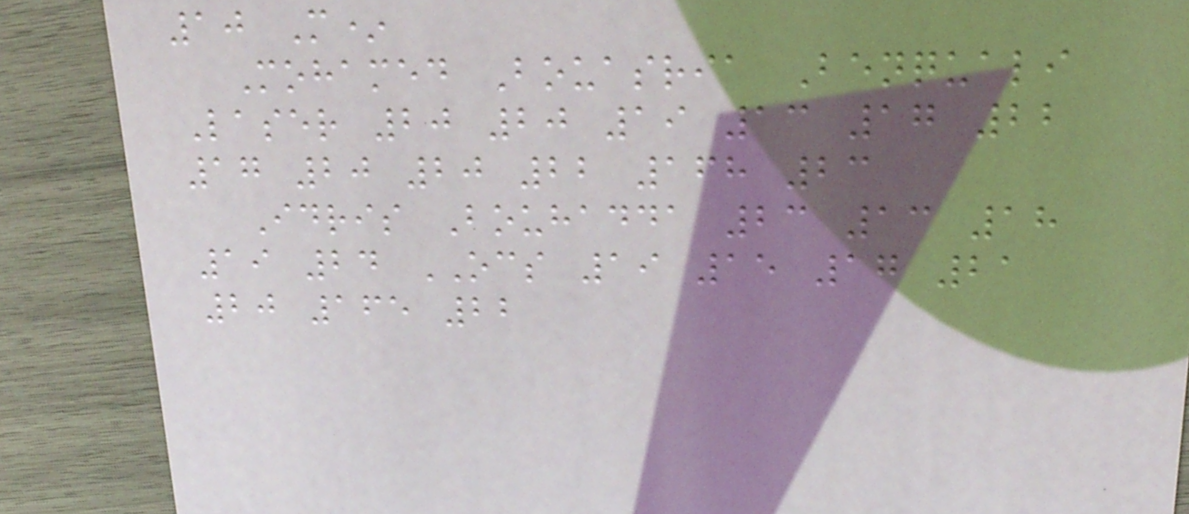10 M*
Mohamed Bouasria Benquali
Laser 20 20 19 13 17 22
17 20 20 22 168 23
Idris Bouhadda 23 13 18
19 24 OCS 19 15 17 21
20 165 22
